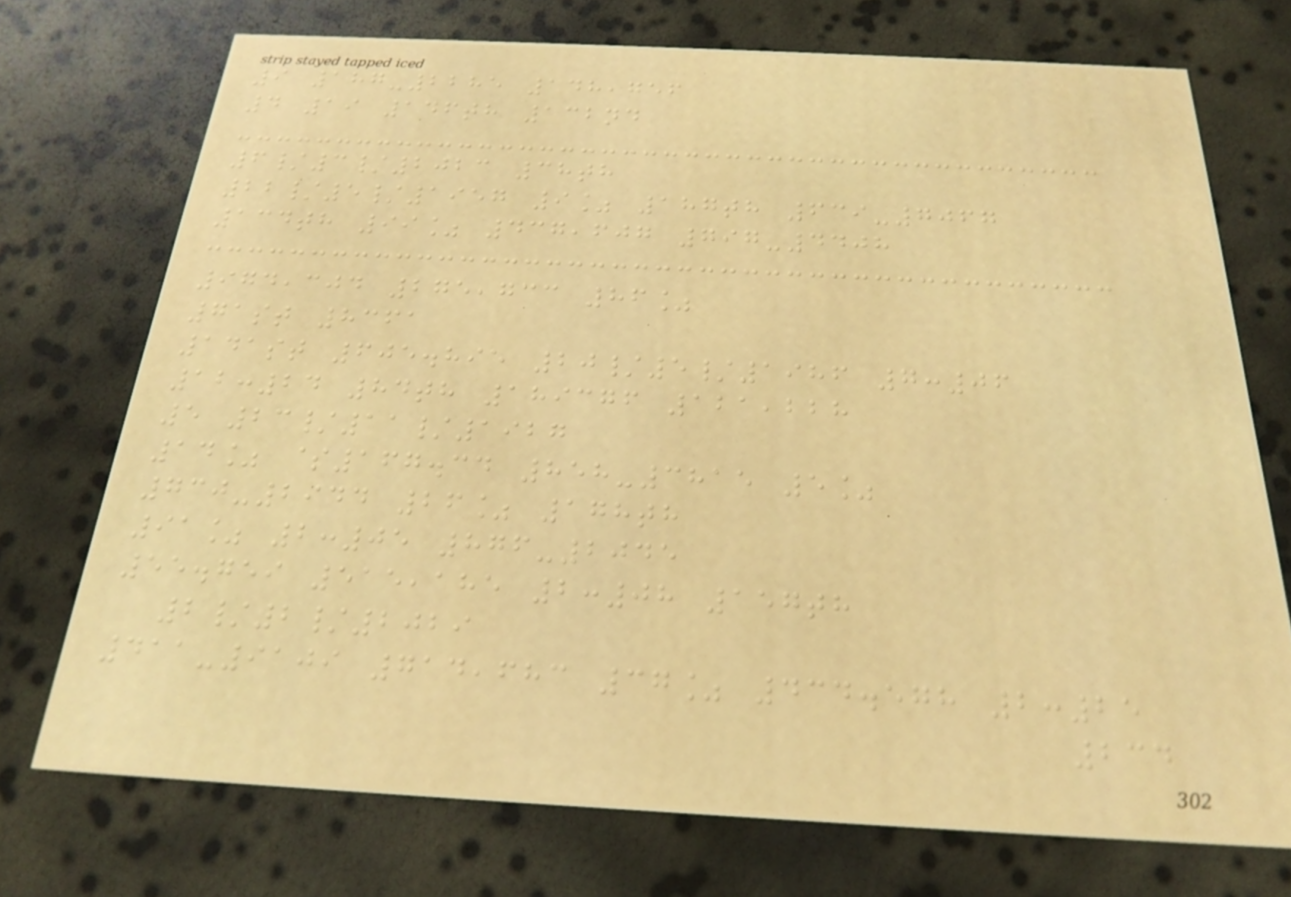9 187-2285 148,756
4 19 146th 132nd
6/3/2023 38th
22/5/1957 9% 187th 639-7067
134th 99% 437,607 797-4408
974,304 275,733 86%
71st 8361
141st 605.895 20/5/1986 7:06
12:24 84th 189376 121,228
5 23/11/1927
14% $167.34 858-3815 5%
730-2944 26% 178th
91% 2:05 876-2045
55.759 515,185 2:08 157th
2/2/2029
411-9109 714,683 37% 434.578 2:25
234
